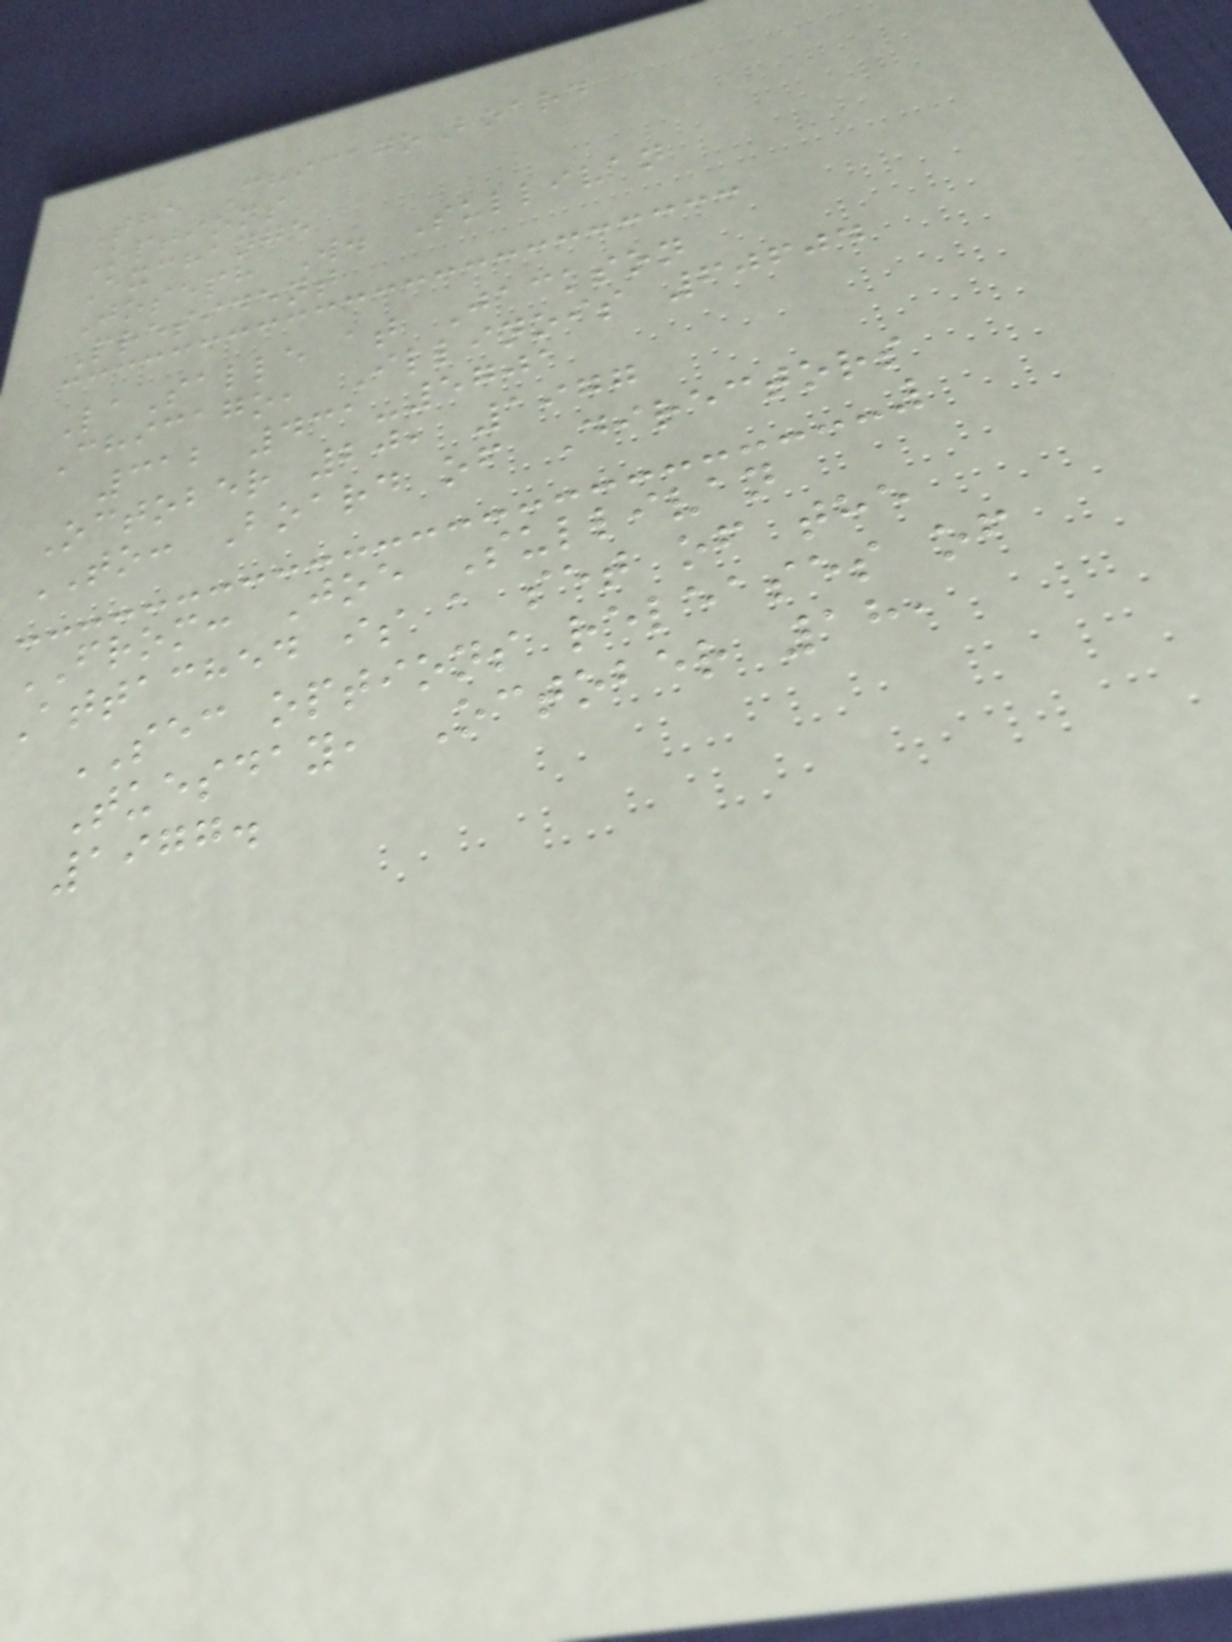The ChicagoBoard
Options
Exchange
Joseph W. Sullivan
President
LaSalle at Jackson
Chicago, Illinois 60604
312 431-5701
October 20, 1977
TO: Board of Directors
FROM: Joe Sullivan
Attached is a set of the
SEC options releases of
Tuesday, October 18,
1977.
